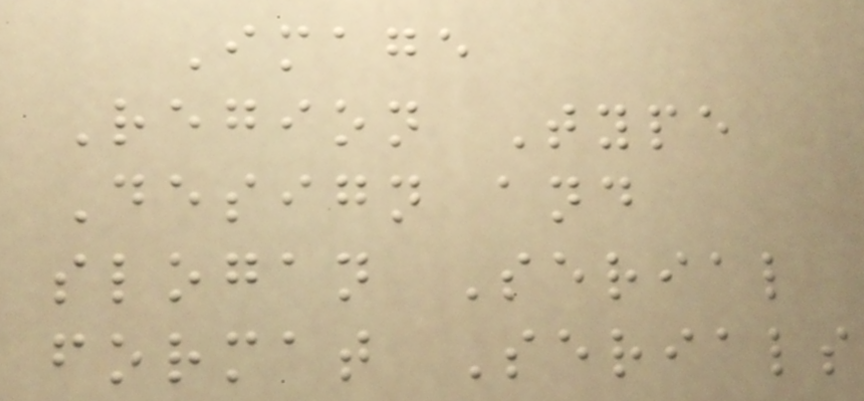Image
Region Type
Design and
slogan Serial
format Serials
